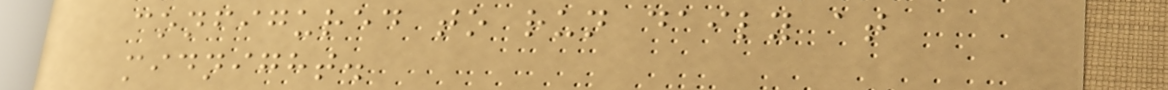configured to run daily at
midnight.
